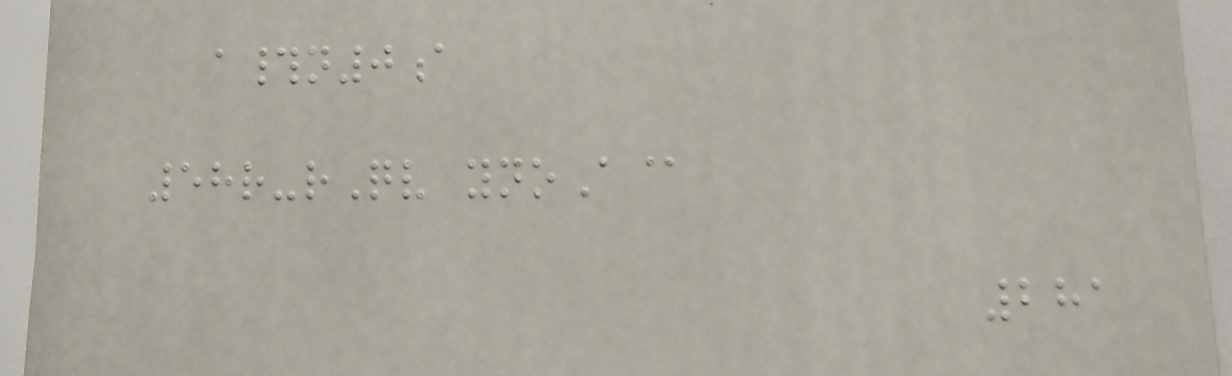a#n0a
58r-rQv ynoA@
281
